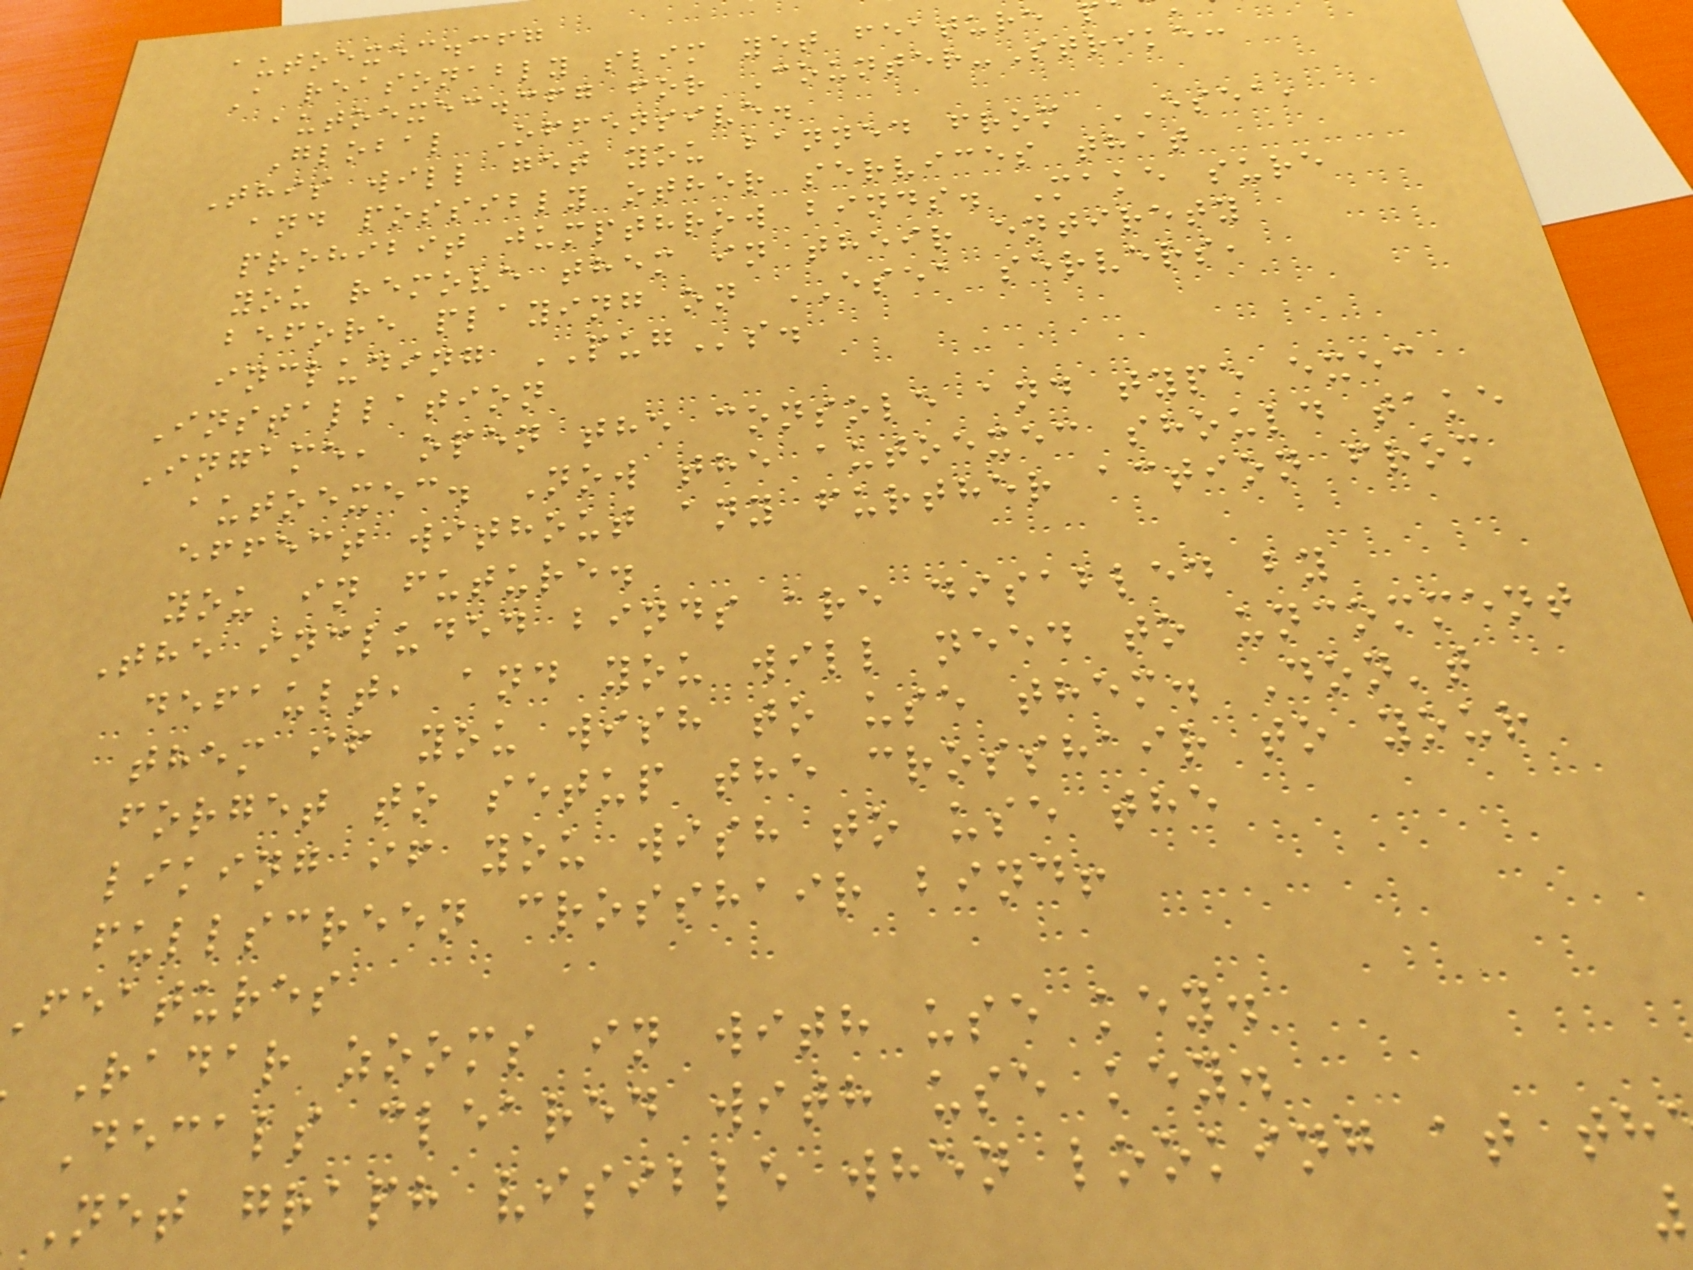autoexec.cfg
A reasonably slim yet feature
autoexec.cfg for Counter-Strike:
Global Offensive.
This will get you banned from ESEA,
and possibly other services that
prohibit jumpthrow binds. Make sure
you remove them in their entirety
before playing on ESEA servers,
including PUGs.
Installation
Ingame, open the console and type exec
autoexec. Now the autoexec should take
effect without any further action from
you in future.
The included binds are disabled by
default, and you will need to uncomment
them if you wish to use them. Don't
forget to setup the crosshair to your
liking if you wish to use the
fullscreen crosshair bind!
features
Radar zooms in with use key.
Decals cleared with use key.
Net graph visible when looking at th
